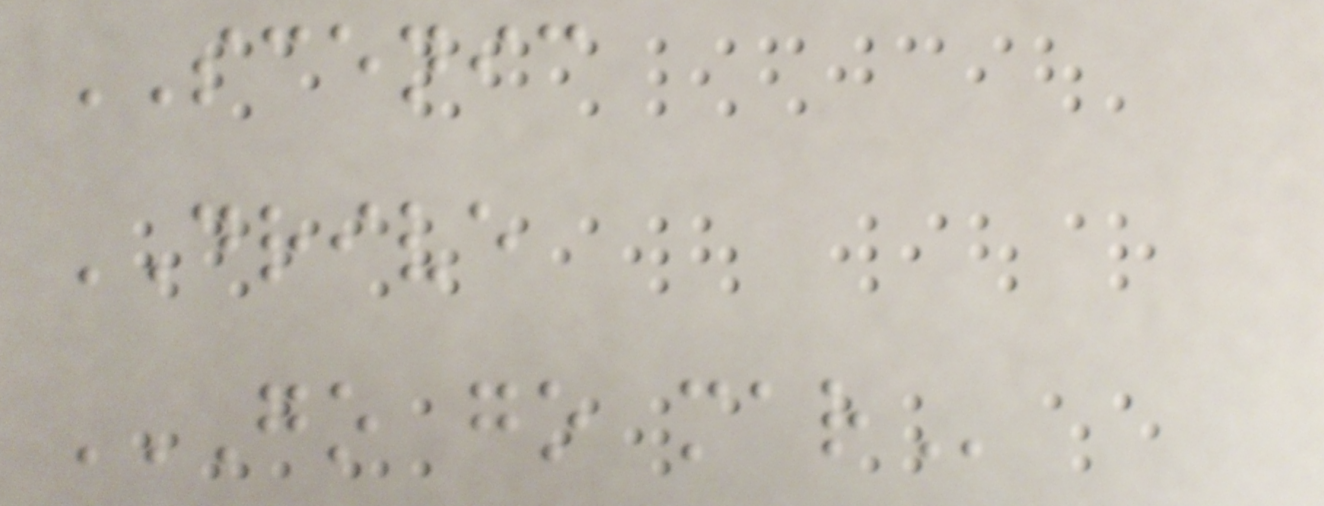SCENIC
DRIVE
GO GO MAR
